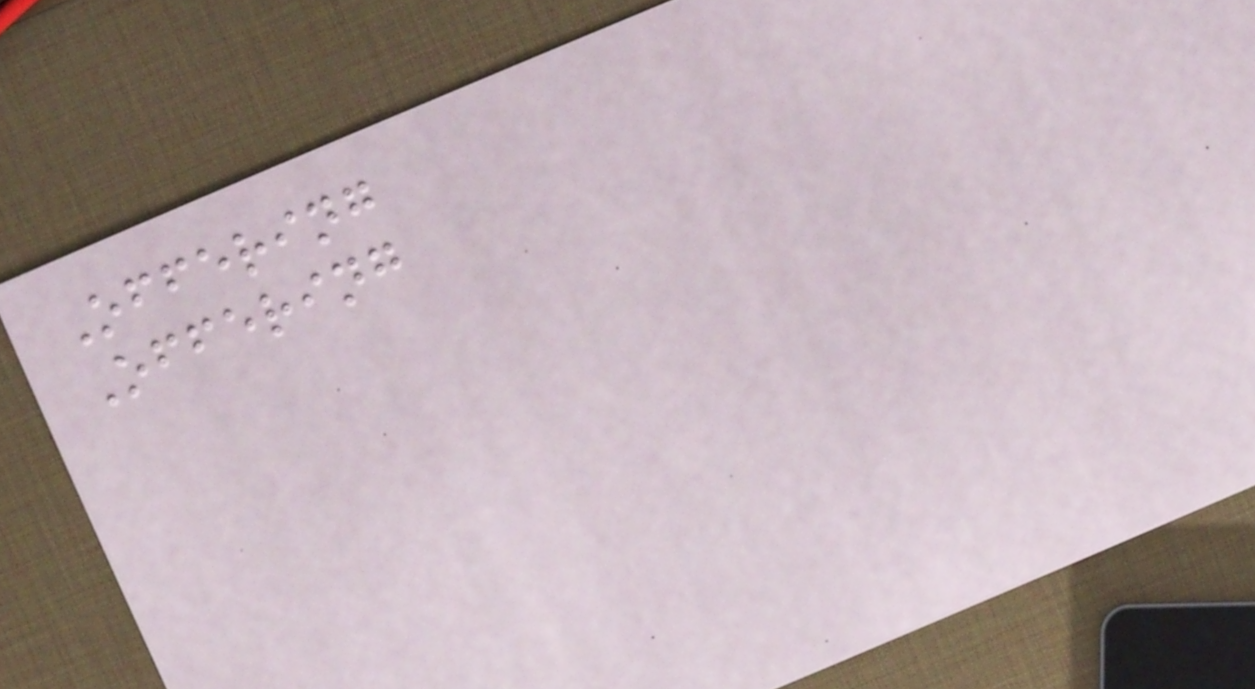Offering
Offering
